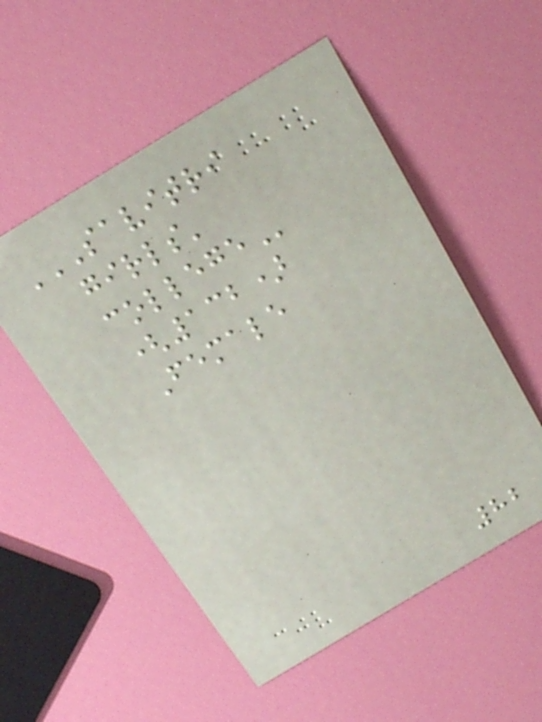SAVITRI
GIRLS'
COLLEGE
(132)
Female
82
